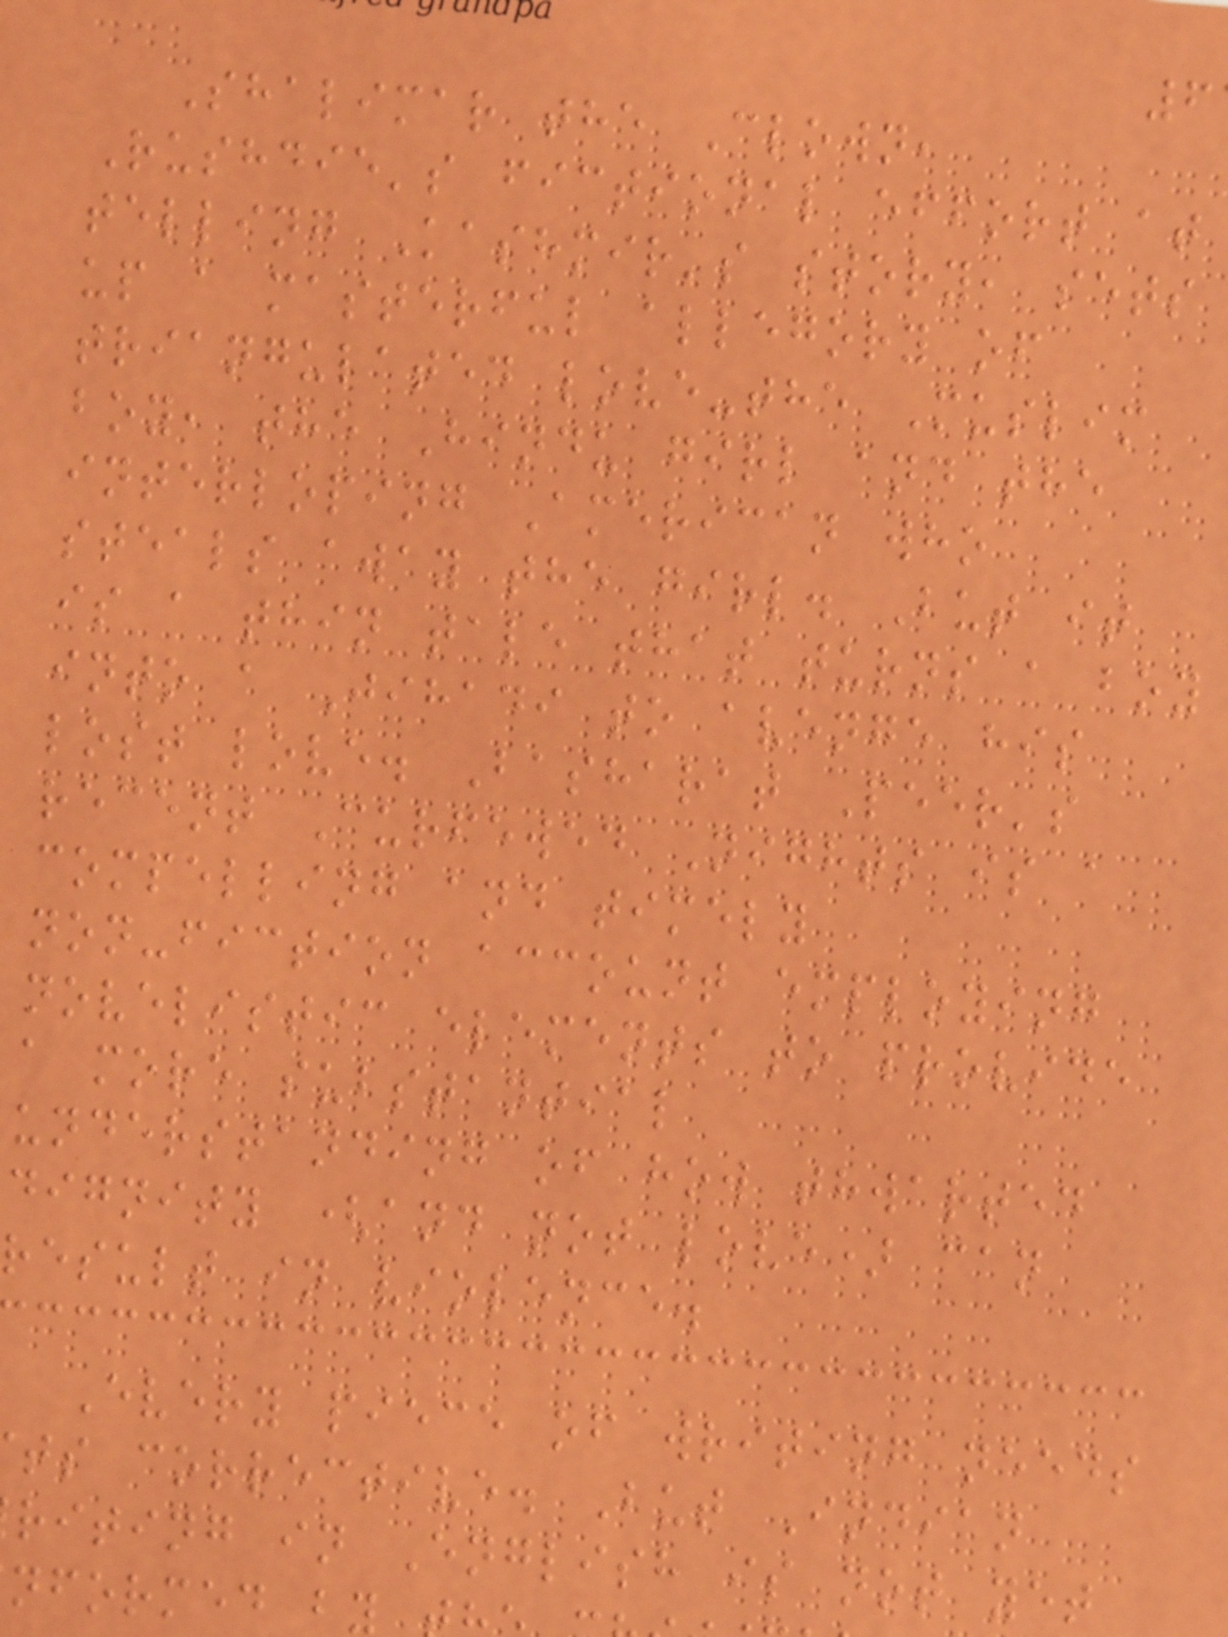Shalimar the Clown,
Rushdie's fictional effort at
telling Kashmir's story, sets
up a masterful allegory of
triangulated love-the Muslim
boy, the Hindu girl and the
interloping American who
steals away the girl. But it
is a thin tale that turns a boy
into a Jihadi to avenge his
lost love. Basharat Peer's
recent Curfewed Nights is a
compelling and timely
non-fiction account employing
novelistic elements to provide
a more substantial
understanding of how thwarted
dignity (and not love) can
result in violence.
Every piece of writing needs
ts corrective. But Indian
riting in English is not yet
nformed by
